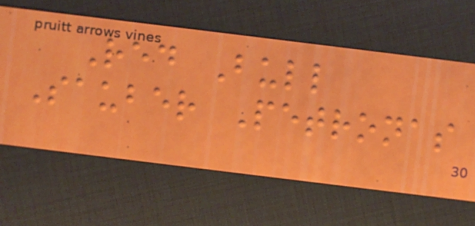Red Bull
Sauber Petronas
